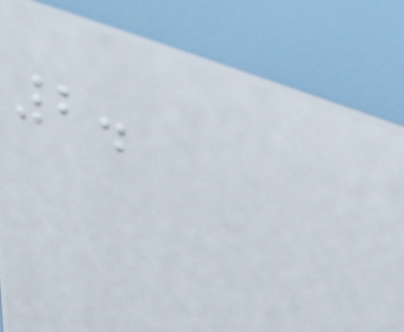2.
